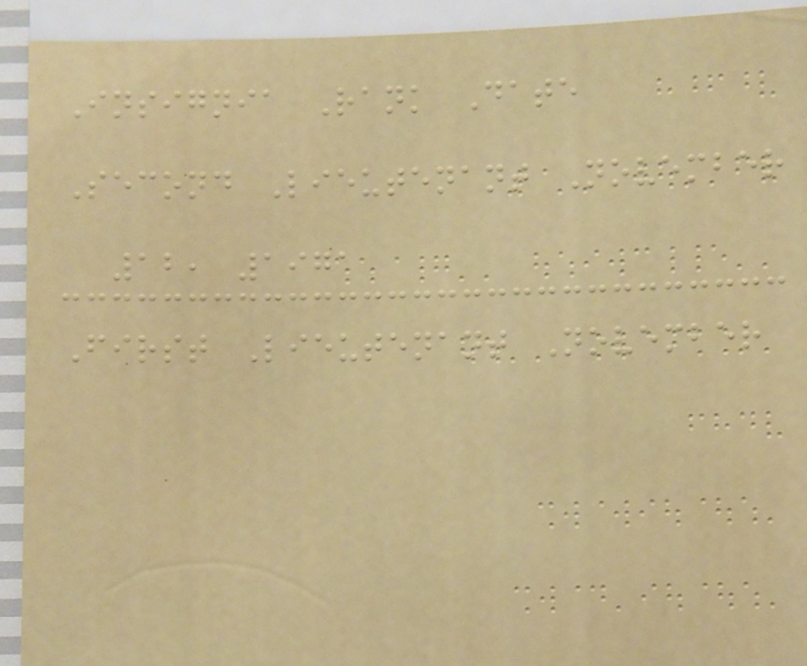Insignia Rank Date
Second Lieutenant November
12, 1971
First Lieutenant November
